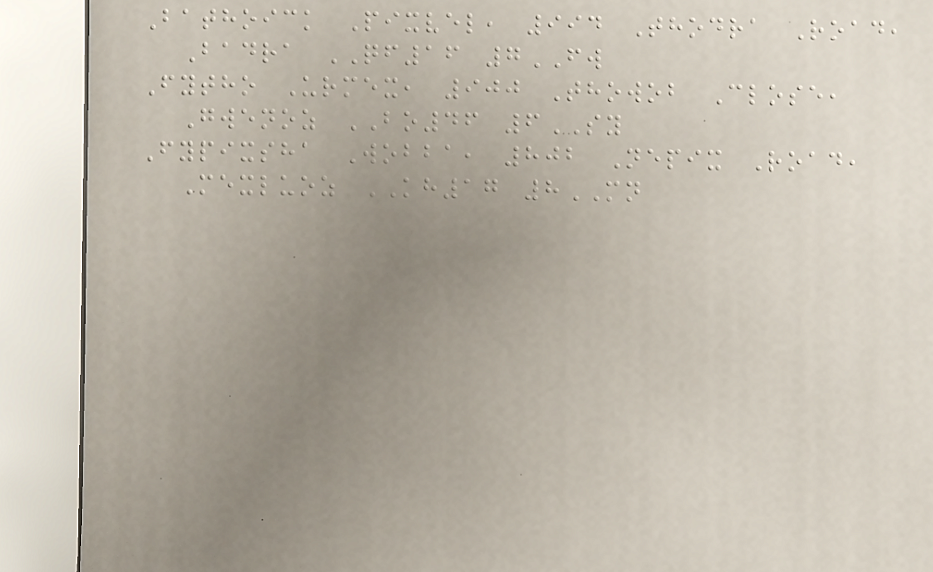Bathoick Pixvel, 994 Thodra Road,
Badra QF16 7FW
Fytho Urmex, 900 Thowob Close,
Gwenoz BO46 6SY
Fypixsha Wobba, 802 Nepix Road,
Mexluoz KH17 8MN
